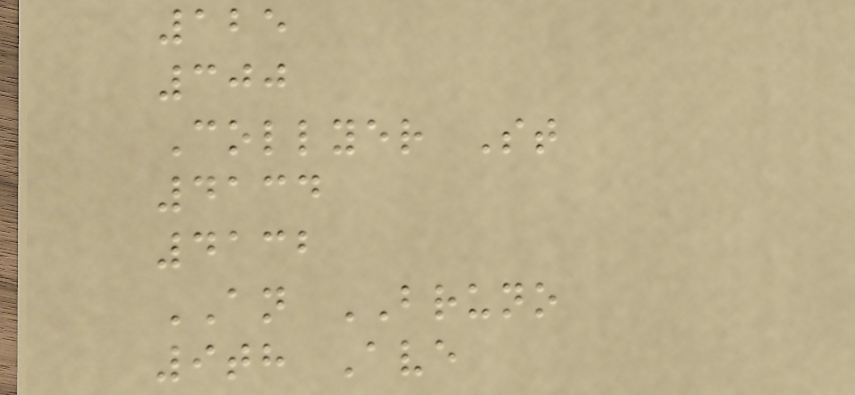125
300
Collyer St
4134
4132
AN BRUNO
9th Ave
